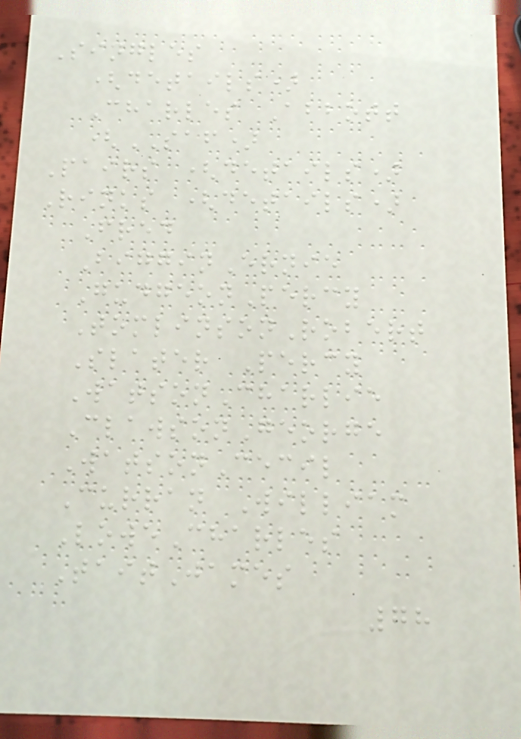Singles
(details)
Charles Abbott
(SAF)
Pairs (details)
Rinks (details)
Fred
BigginErnie
GudgeonPercy
TomlinsonRobert
Slater Percy
WatsonCharlie
ClawsonGeorge
WatsonCecil
Curran William
LoweCharles
TaitJames
78
